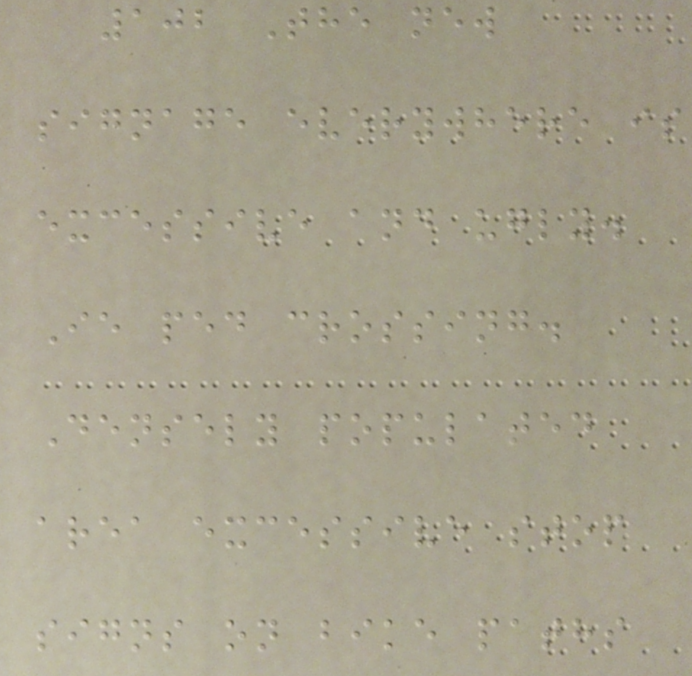102 The new
signage everywhere is
excessive and ugly.
Ie ped crossing.
Densely populated
area excessive stop
signs on bike paths
